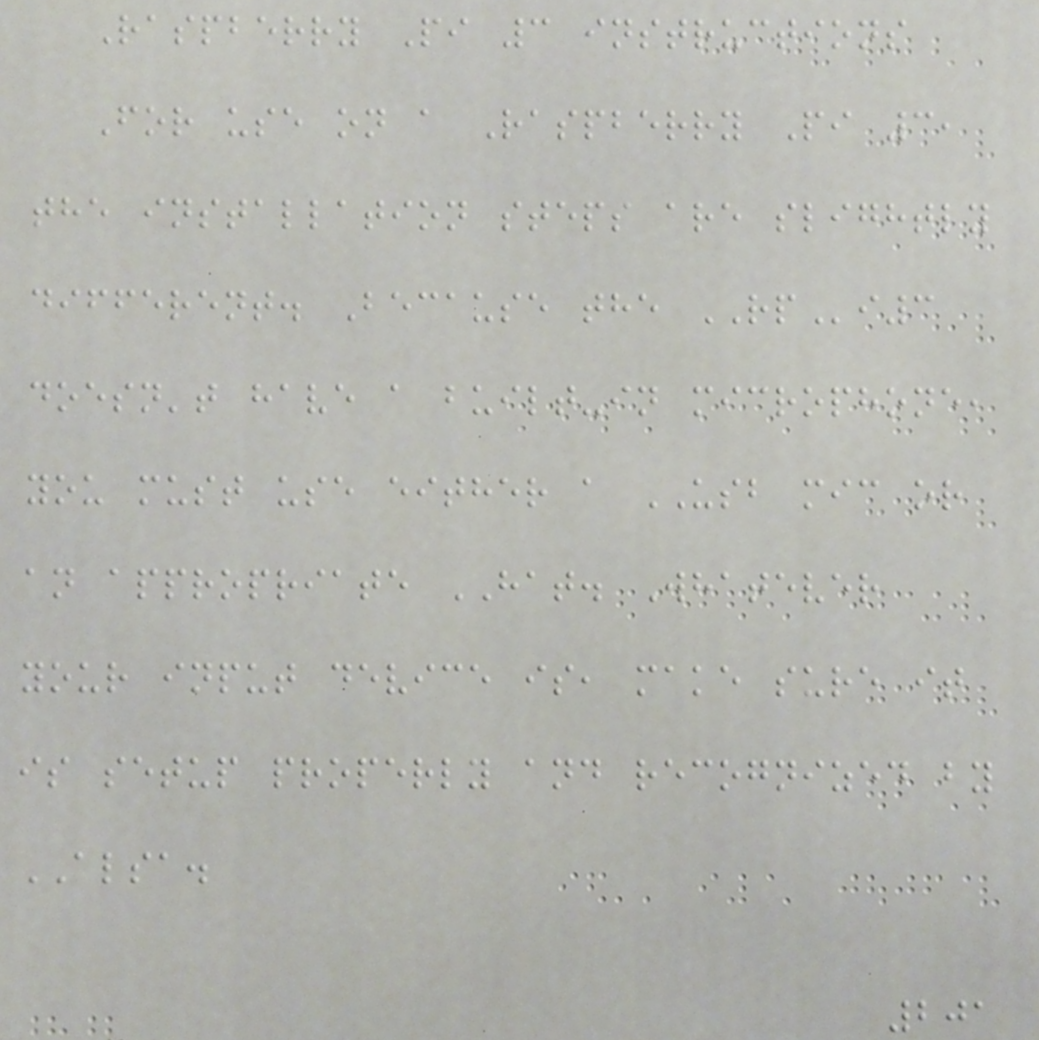Raspberry Pi 3 instructions
For use on a Raspberry Pi 3,
the installation steps are slightly
different. Because the RPi3
doesn't have a built-in microphone,
you must use either a USB mic or
an appropriate HAT. Whatever
your input device is, make sure it
is setup properly and recognized by
ALSA.
201
